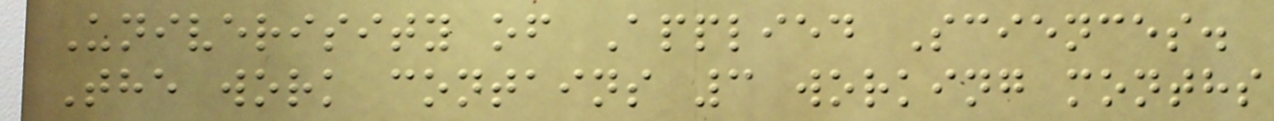Univerisity of Applied Sciences.
The work contains 3 working months
